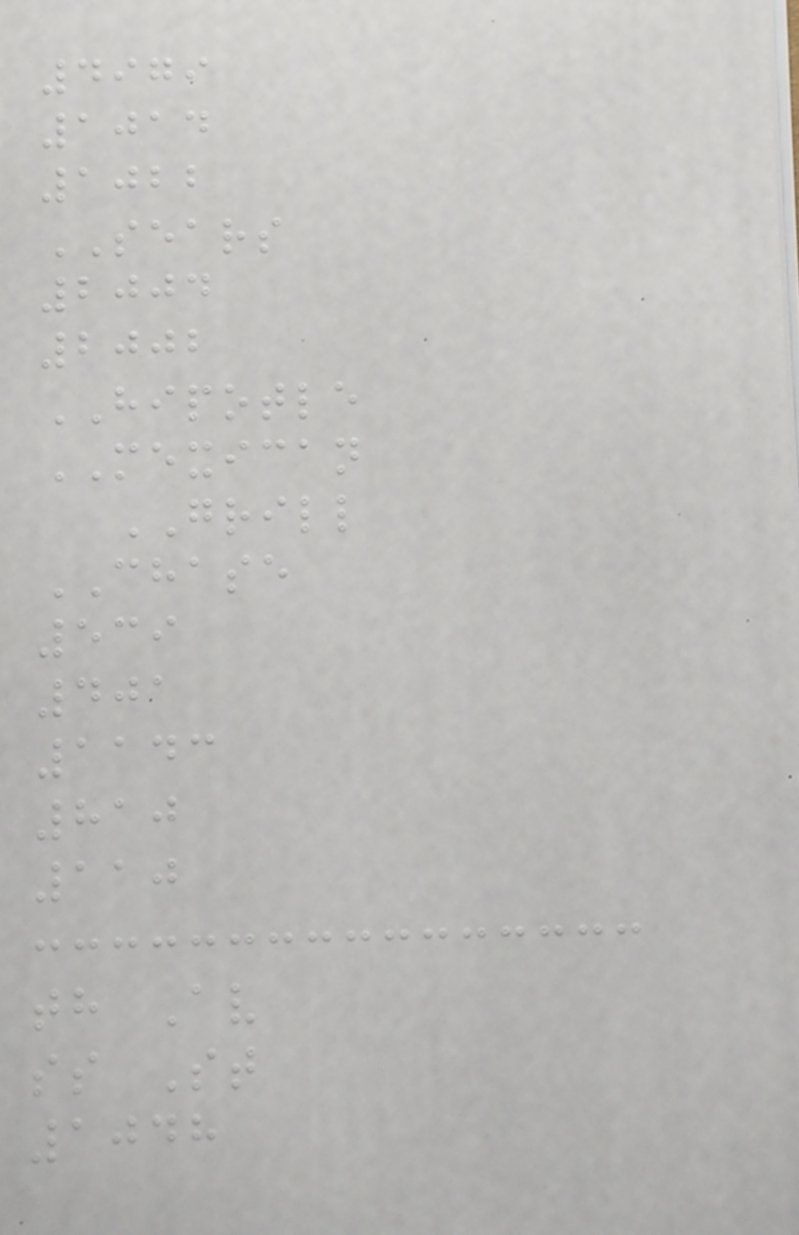4979
1014
1022
SEARS
2004
2002
HIPOTLE
MEXICAN
GRILL
CHASE
539
401
1143
810
110
th Av
ss St
1048
